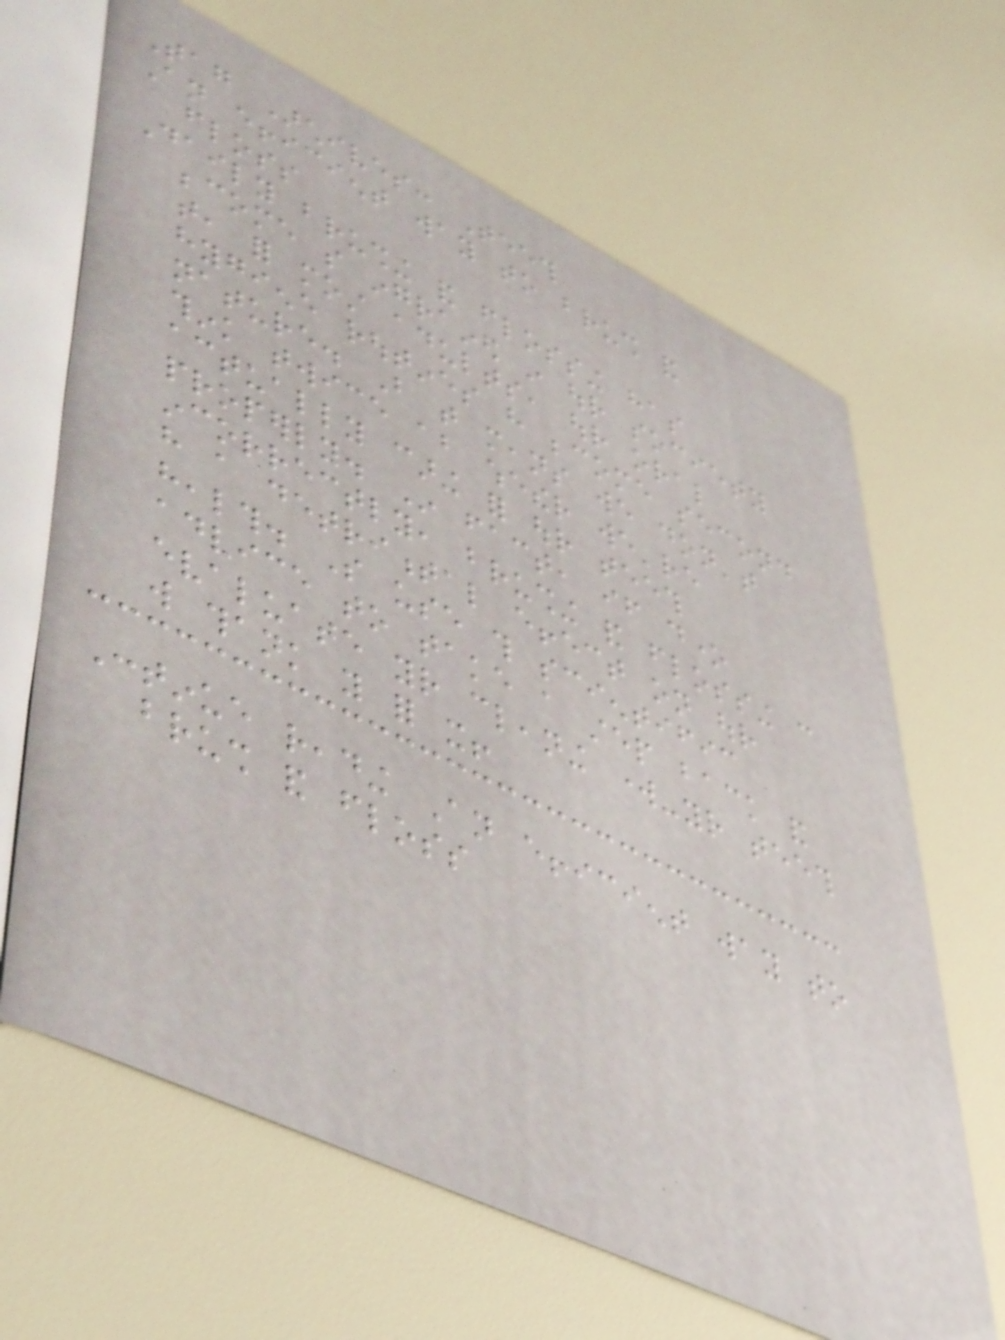Tag Archives: Teeth
An efficient way to brush and
floss
Daily brushing and flossing has
become so ingrained in our society
that, for most adults, our oral
hygiene routines have become second
nature. But that means we don't
think twice about whether we're
actually caring for our teeth
properly. In fact, if done
incorrectly, brushing and flossing can
have a detrimental effect on our
health. So use this scientific
advice to take a step back and
evaluate your cleaning work-your teeth
will thank you for it!
Continue reading An efficient way to
brush and floss
